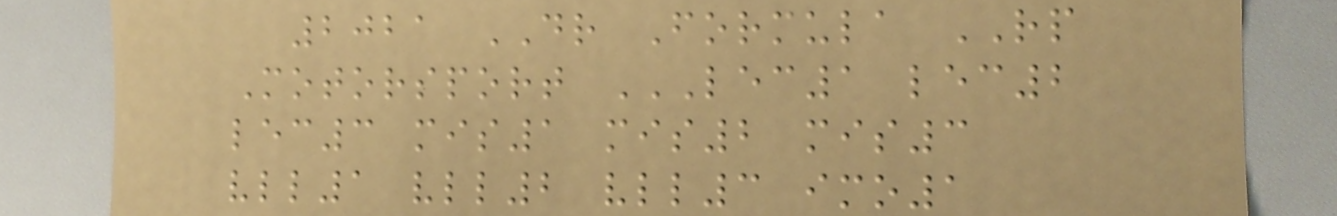2021 DR Formula RP
Motorsport LEC1 LEC2
LEC3 MIS1 MIS2 MIS3
VLL1 VLL2 VLL3 IMO1
